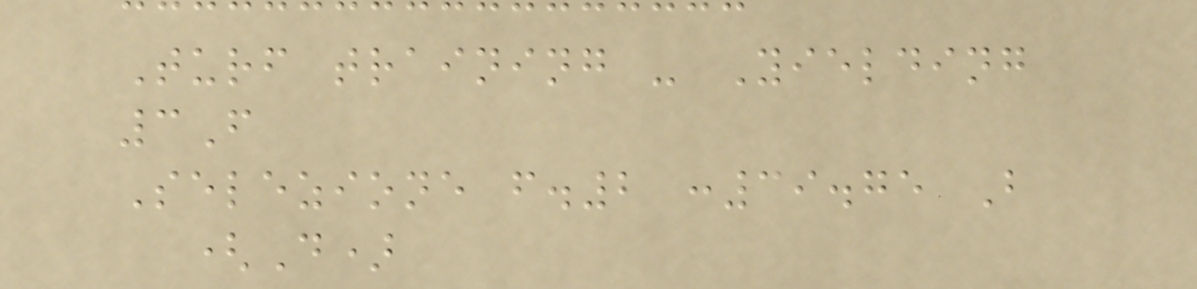Turf training - Yielding
3F
Selezione f.2 :39.75 B
(D)
